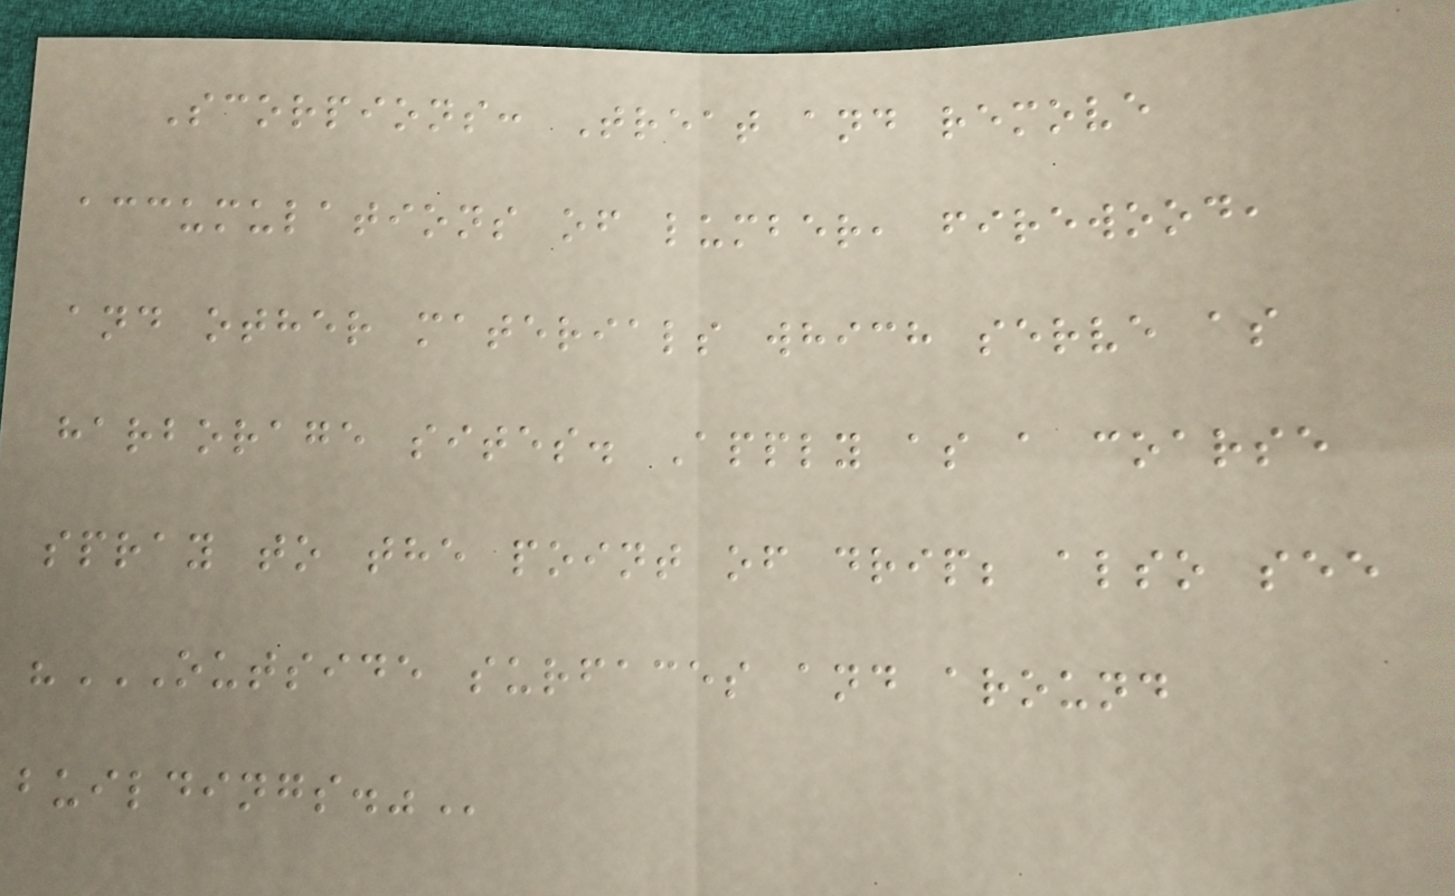Scorpions: Treat and remove
accumulations of lumber, firewood,
and other materials which serve as
harborage sites. Apply as a coarse
spray to the point of drip; also see
"OUTSIDE SURFACES AND AROUND
BUILDINGS."
